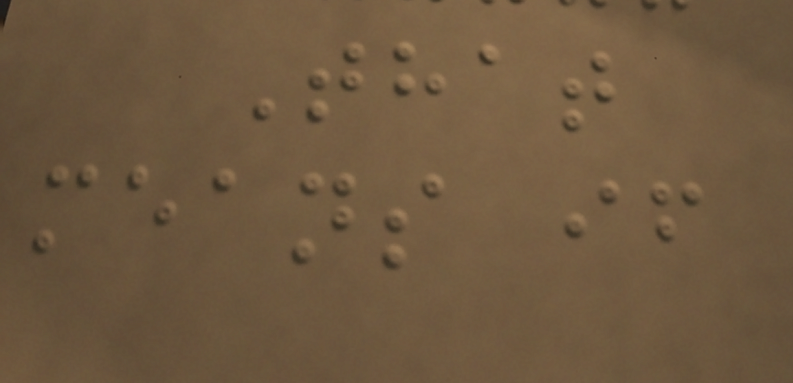That
means if
